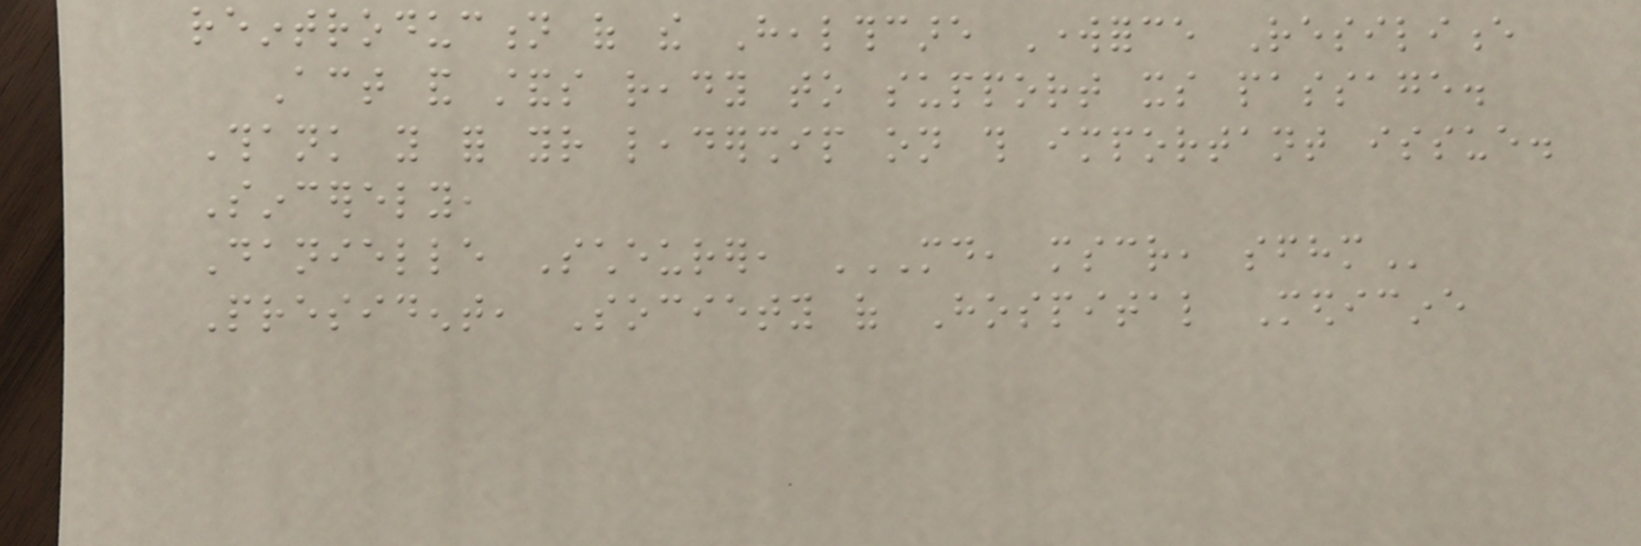reintroduction of the Healthcare Workforce Resilience
Act and stands ready to support its passage.
Thank you for your leadership on this important issue.
Sincerely,
Danielle Scheurer, MD, MSCR, SFHM
President, Society of Hospital Medicine
